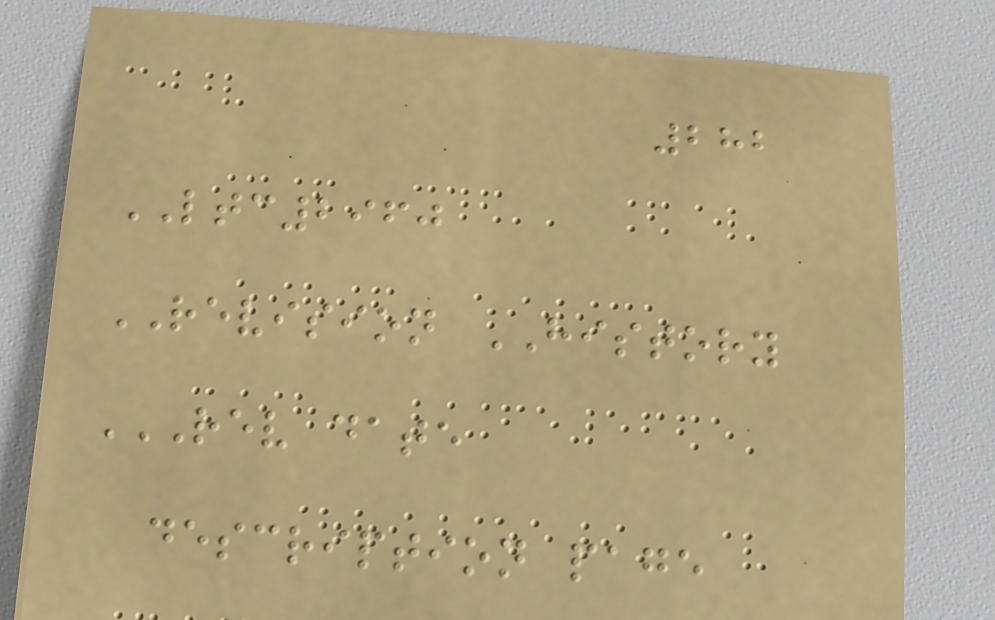282
LTC2960
REVISION HISTORY
REV DATE
DESCRIPTION PAGE
